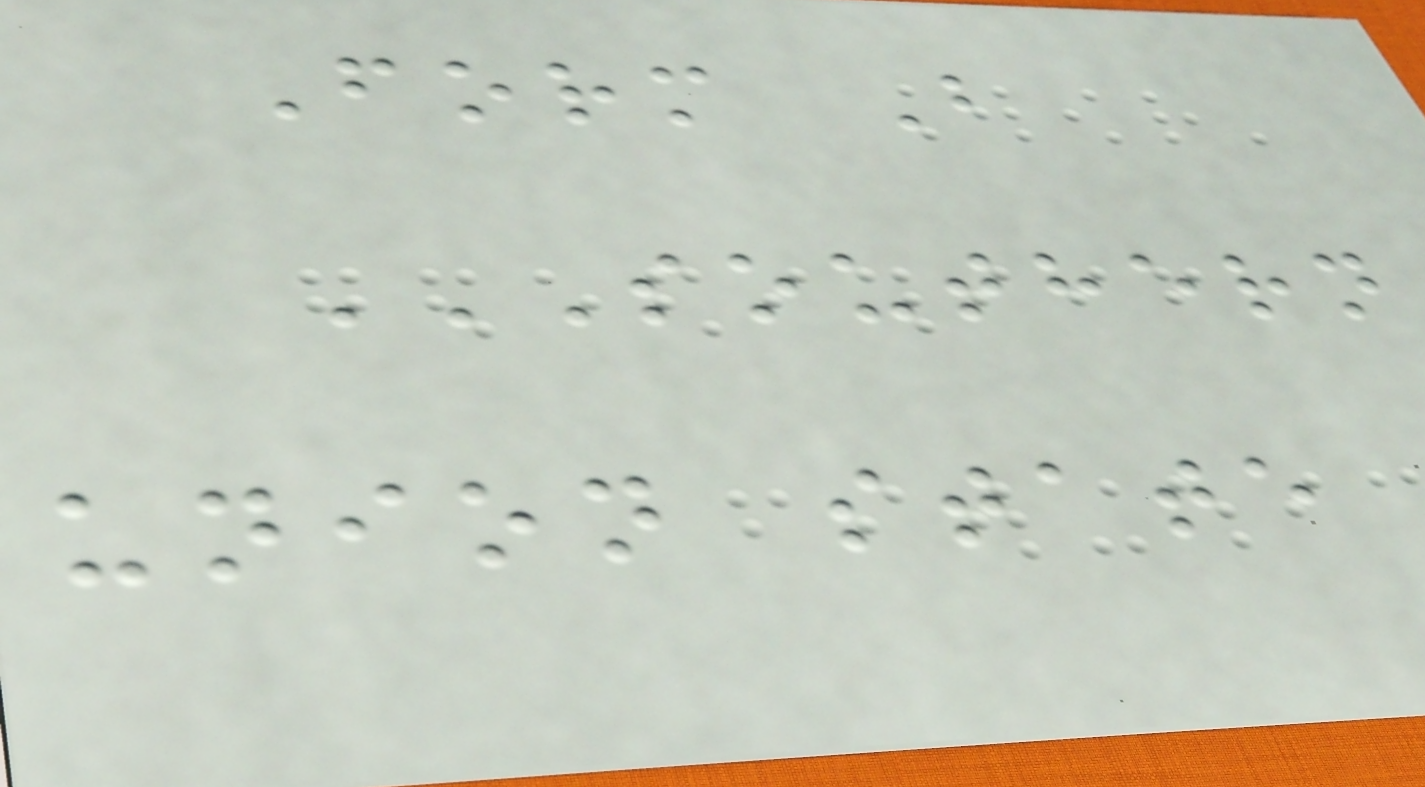Form B
SOUTHERN
UNION STATE
